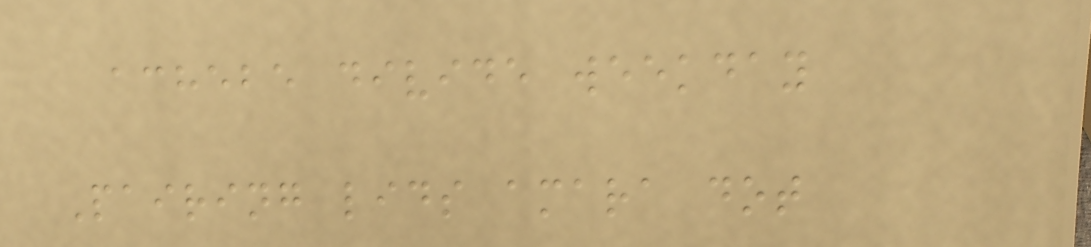achebe divide weekday
Pairing lids amara dot
